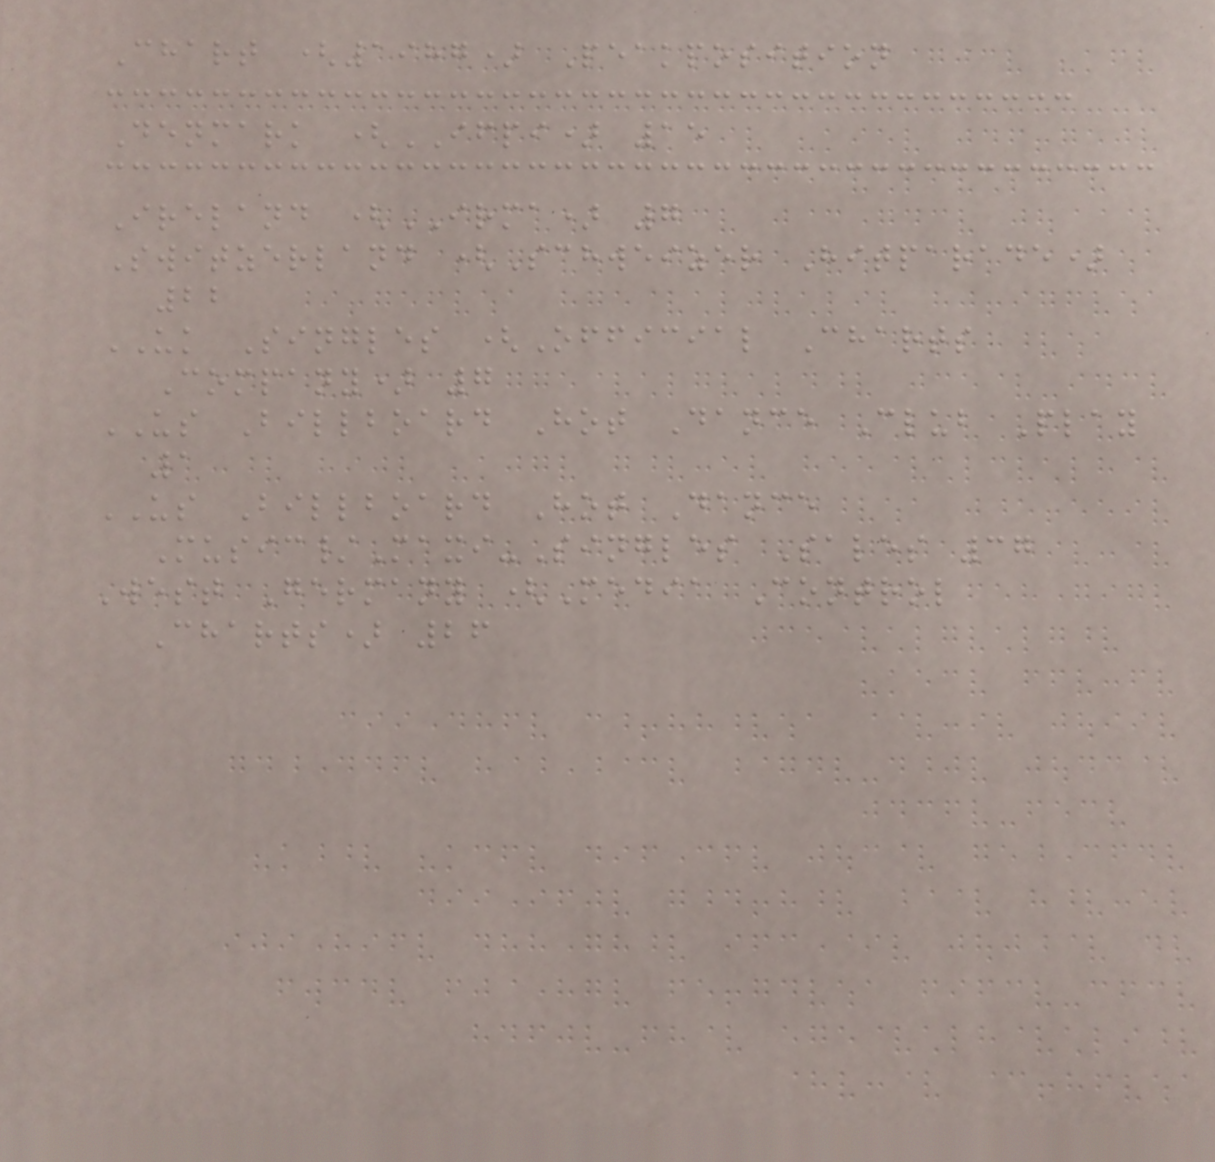Chart (1987) Peakposition
Denmark (IFPI) 15
Ireland (IRMA) 7
Switzerland (Schweizer Hitparade)
22
UK Singles (Official Charts
Company) 7
US Billboard Hot Dance Club Play
1
US Billboard Hot Dance
Music/Maxi-Singles Sales 37
West Germany (Media Control
Charts) 26
